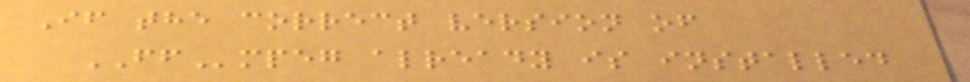If the correct version of
FFmpeg already is installed
